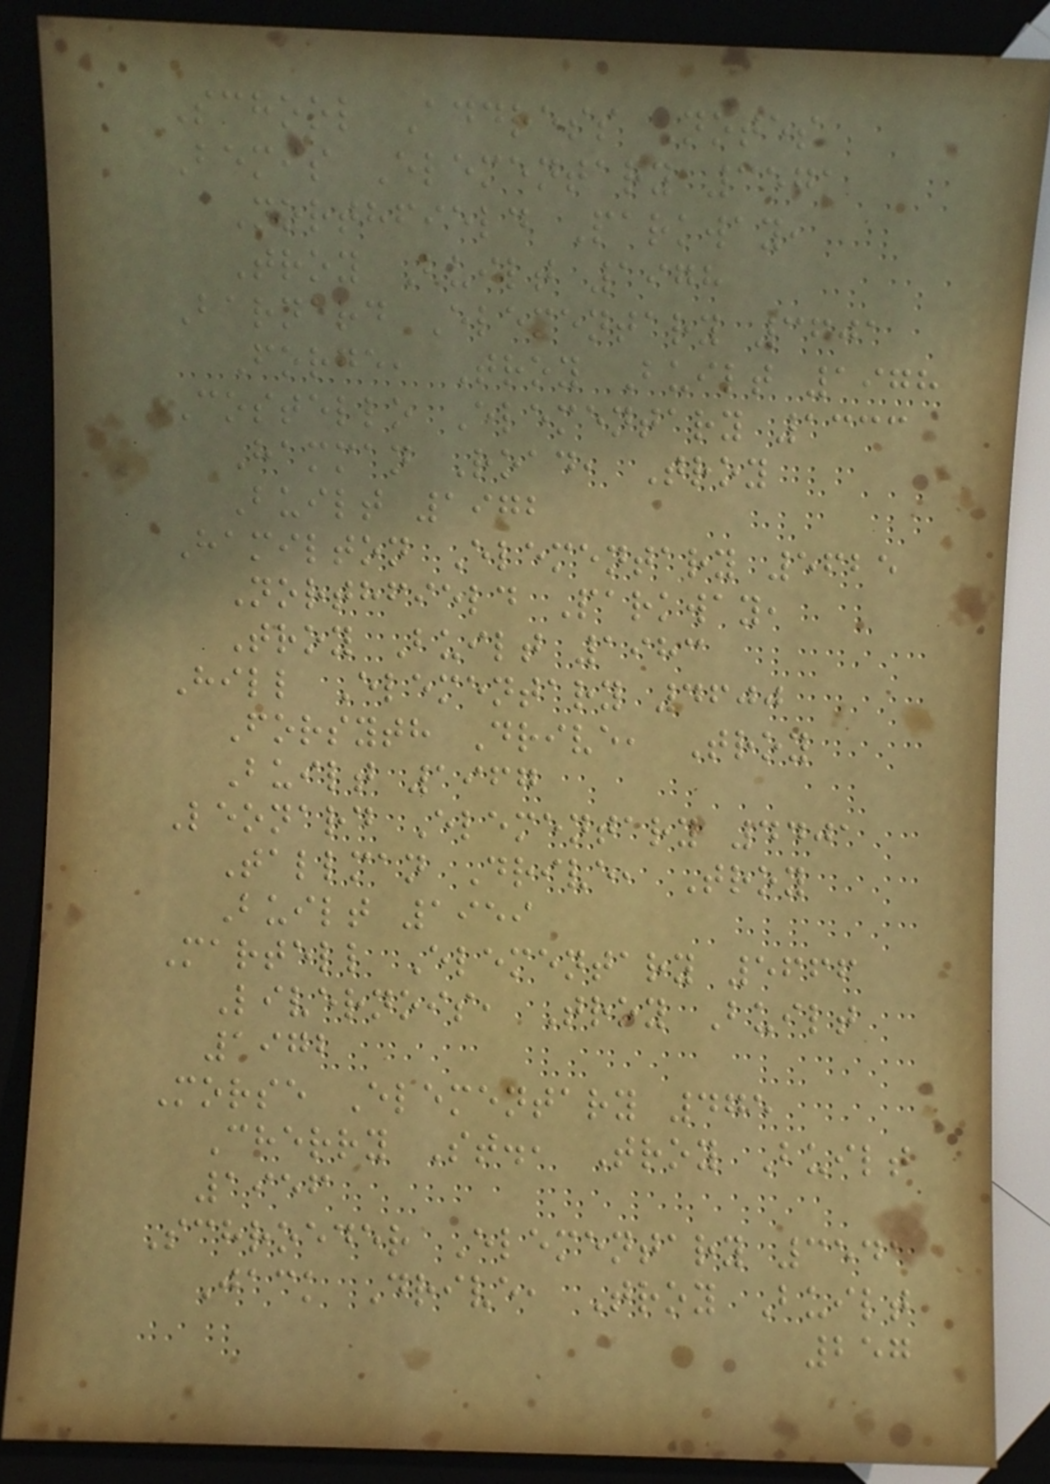School Address Notes
Bemis Elementary 3571
Northfield Parkway,
Troy Built 1978
Barnard Elementary 3601
Forge, Troy Built 1978
Costello Elementary 1333
Hamman Road, Troy
Built 1972
Hamilton Elementary 5625
Northfield Parkway,
Troy Built 1983
Hill Elementary 4600
Forsyth Drive, Troy
Built 1967
Leonard Elementary 4401
Tallman Drive, Troy
Built 1959
Martell Elementary 5666
Livernois, Troy Built
1972
Morse Elementary 475
Cherry St., Troy Built
1956
Schroeder Elementary 3541
Jack Drive, Troy Built
257
